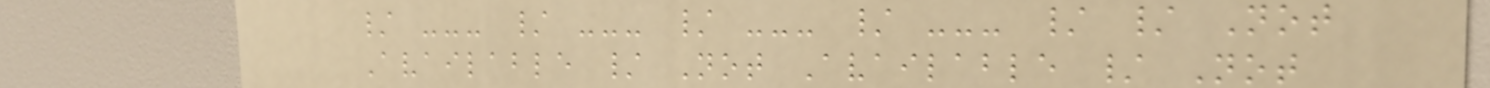/ --- / --- / --- / --- / / Not
Available / Not Available / Not
